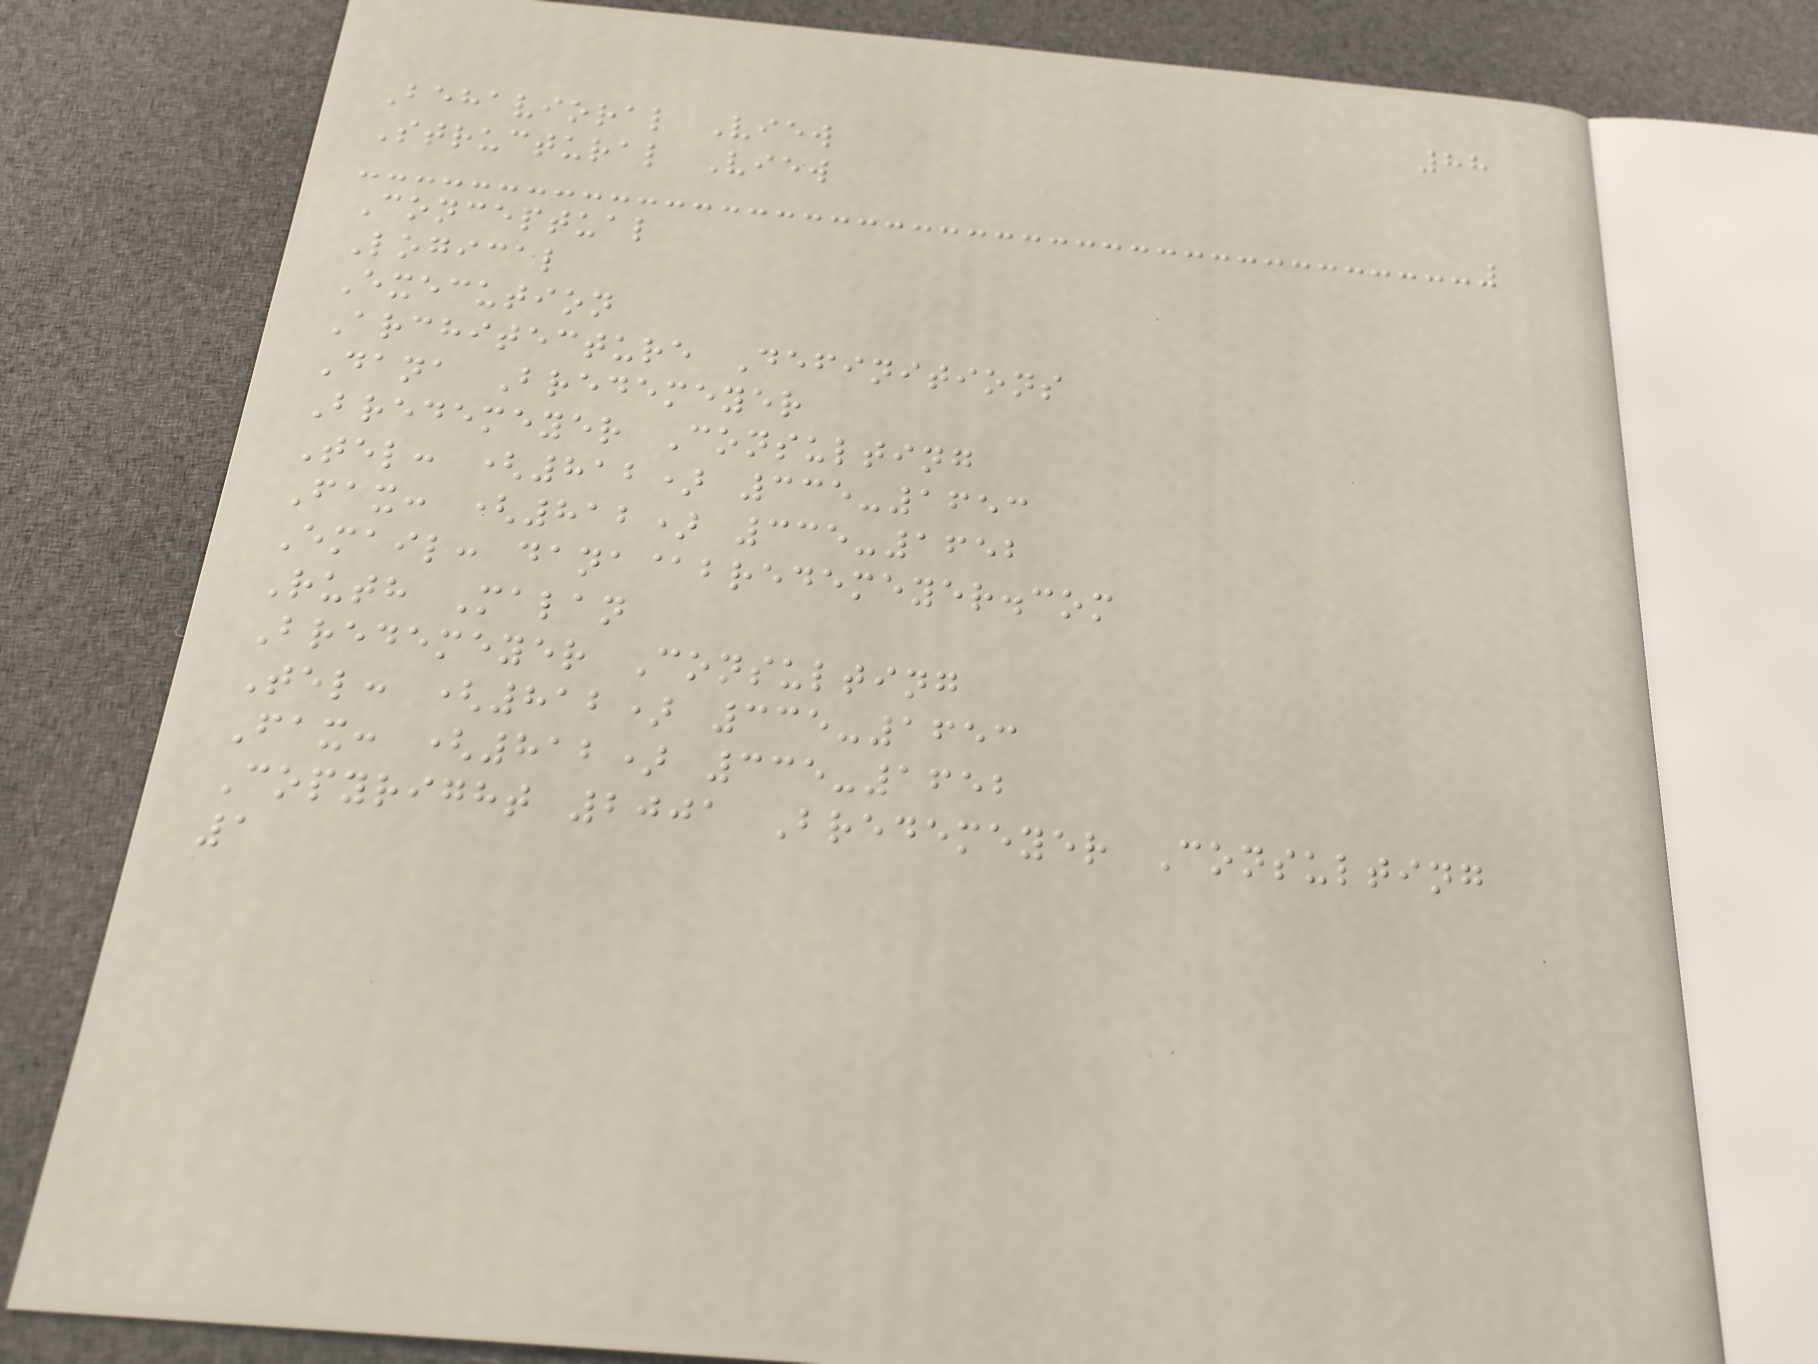88
Behavioral View
Structural View
Conceptual
Logical
Execution
Architecture Definitions
Dana Bredemeyer
Bredemeyer Consulting
Tel: (812) 335-1653
Fax: (812) 335-1652
Email: dana@bredemeyer.com
Ruth Malan
Bredemeyer Consulting
Tel: (812) 335-1653
Fax: (812) 335-1652
Copyright 2001 Bredemeyer Consulting
1
